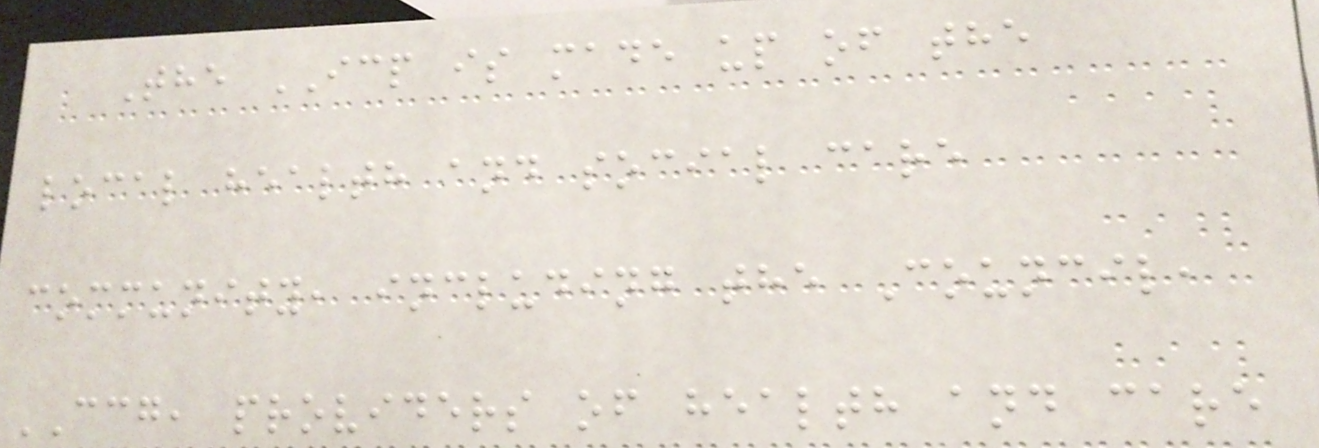The ICP is made up of the
local health and social care
community, including the Council,
CCG, providers of health and care
